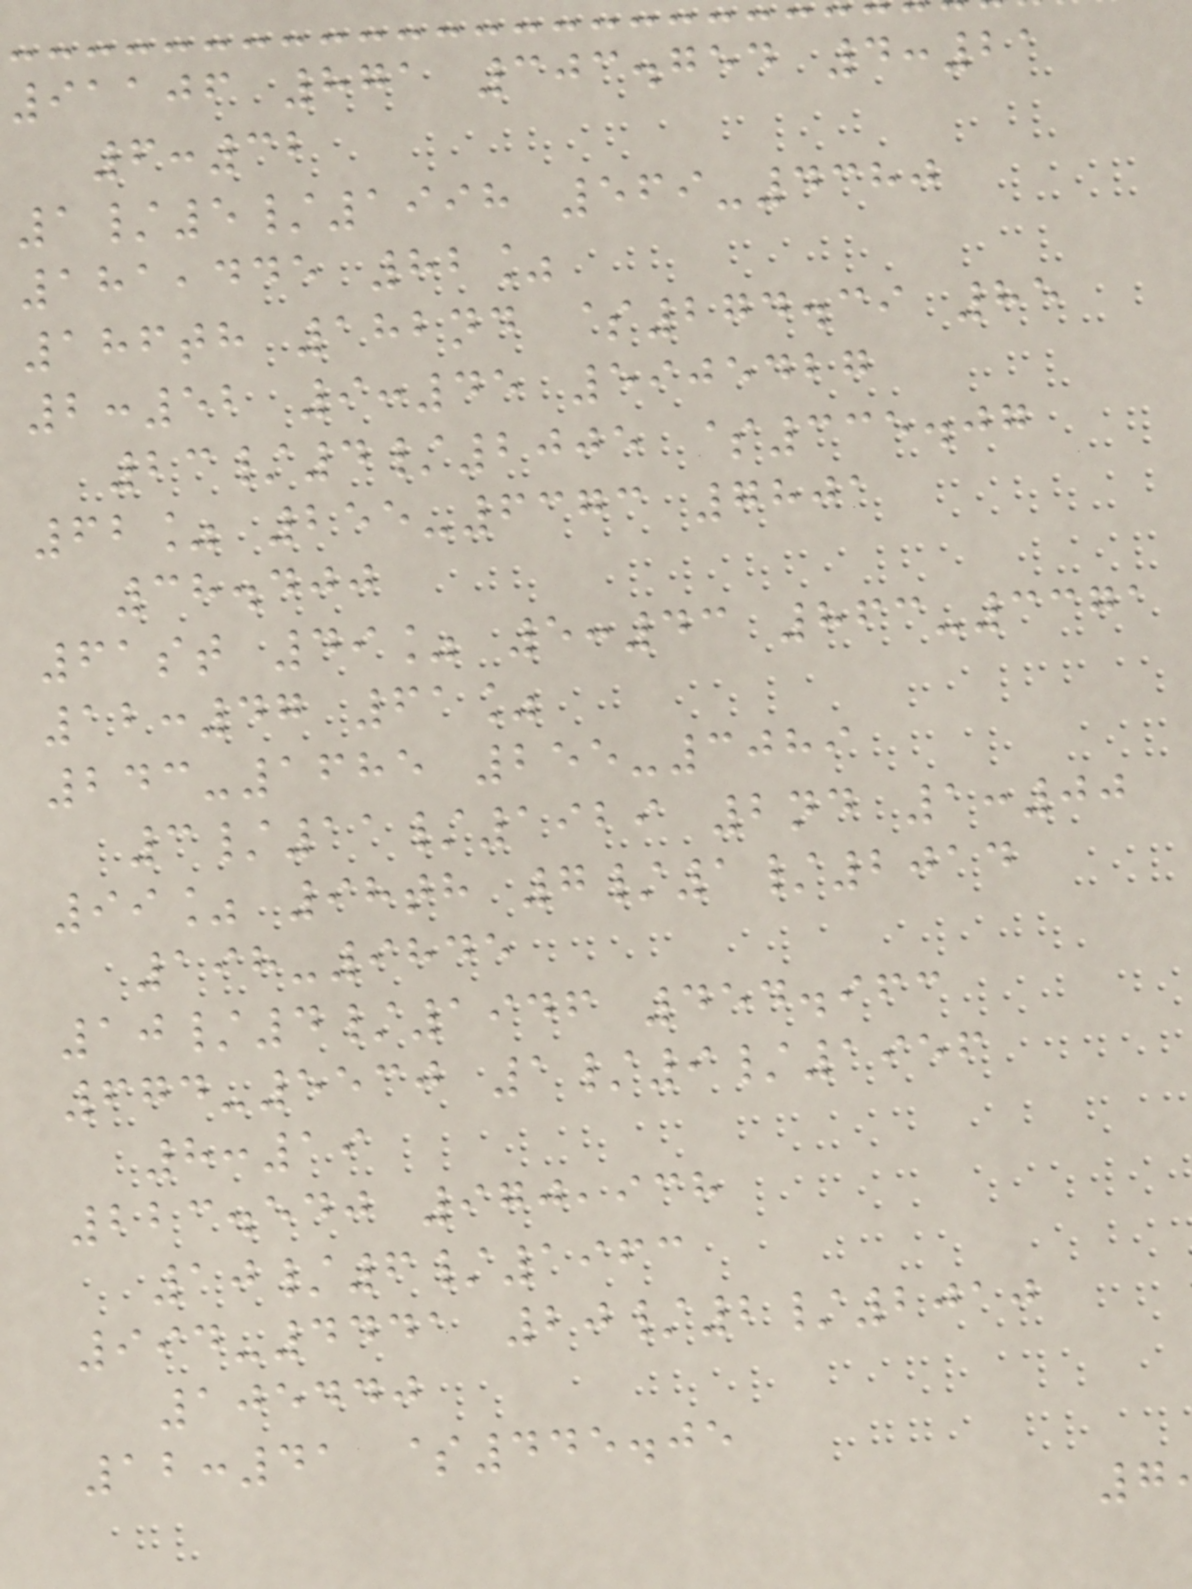91106 871 303.754 4:21
6:32
1/5/1998 569-4380
181,445 82%
186th 182nd $274.39 85
2:52 9:45 5905427
23/4/2005 $335.07
62% 255-6373 7801
38.400
61st 49% 5:43 863-3371
12:47 61%
243-1685 255-3089
3/11/1929 2nd 1:00
99% 98th 7/1/2014
198-9845
10/4/1946 454.963
674-5530 1/9/1956
8:19
223.540 970,938
10/6/1963
994-4441 20/2/2010
105440
12:41 $445.05
